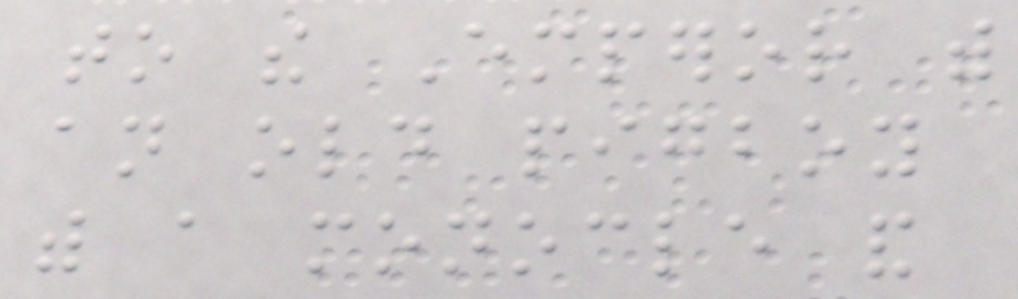to the Emperor with
an old pigboy
with a monocle and
